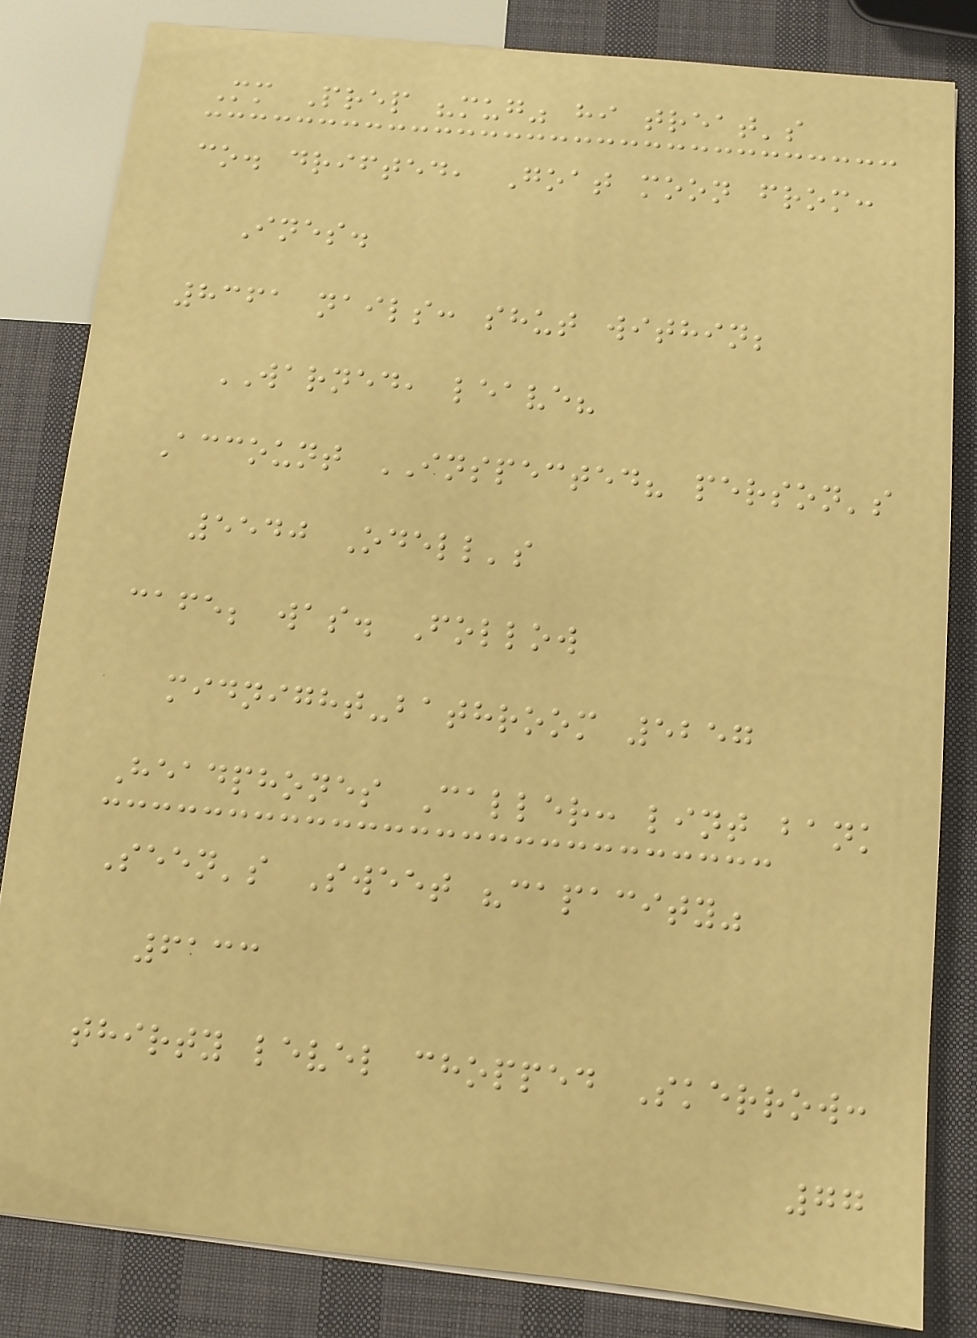Mm Prep "mug" hi treat's
co. drifted, Goat moon from:
Ines.
8361 nails: shut within;
WARNED, leave?
Account INSPECTED? person's
5540 Odell's
cafe; was. Follow
midnight-bathroom 5257
Headphones Caller: lint bank
Seen's Sweet "capacity"
6133
thirty level chopped Skerrow:
77
